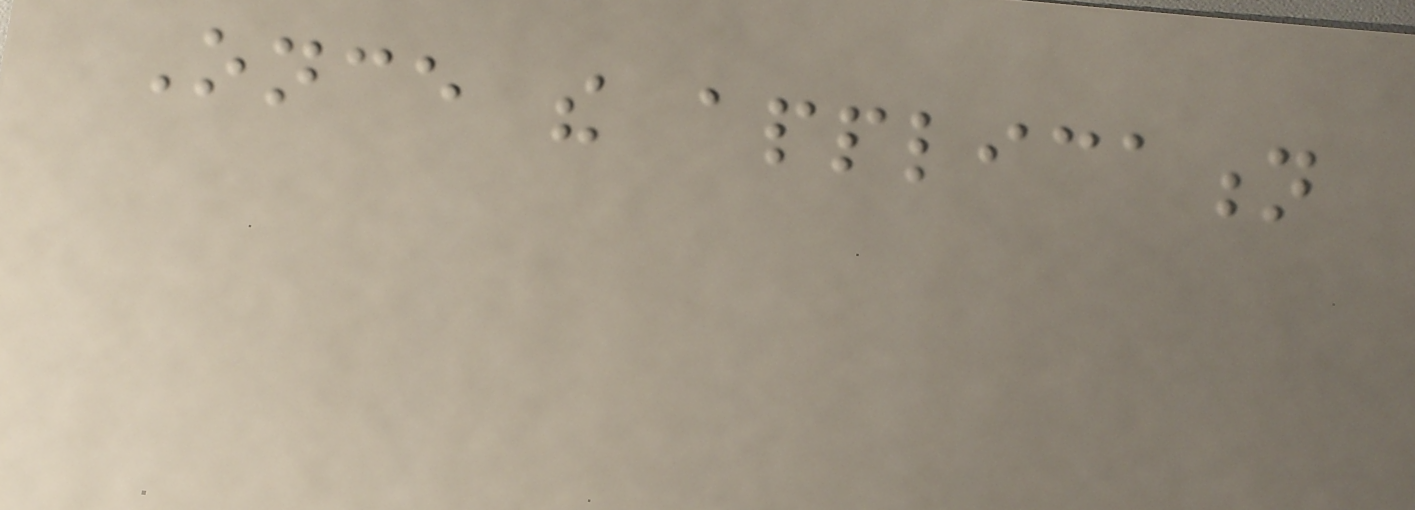Once the application
